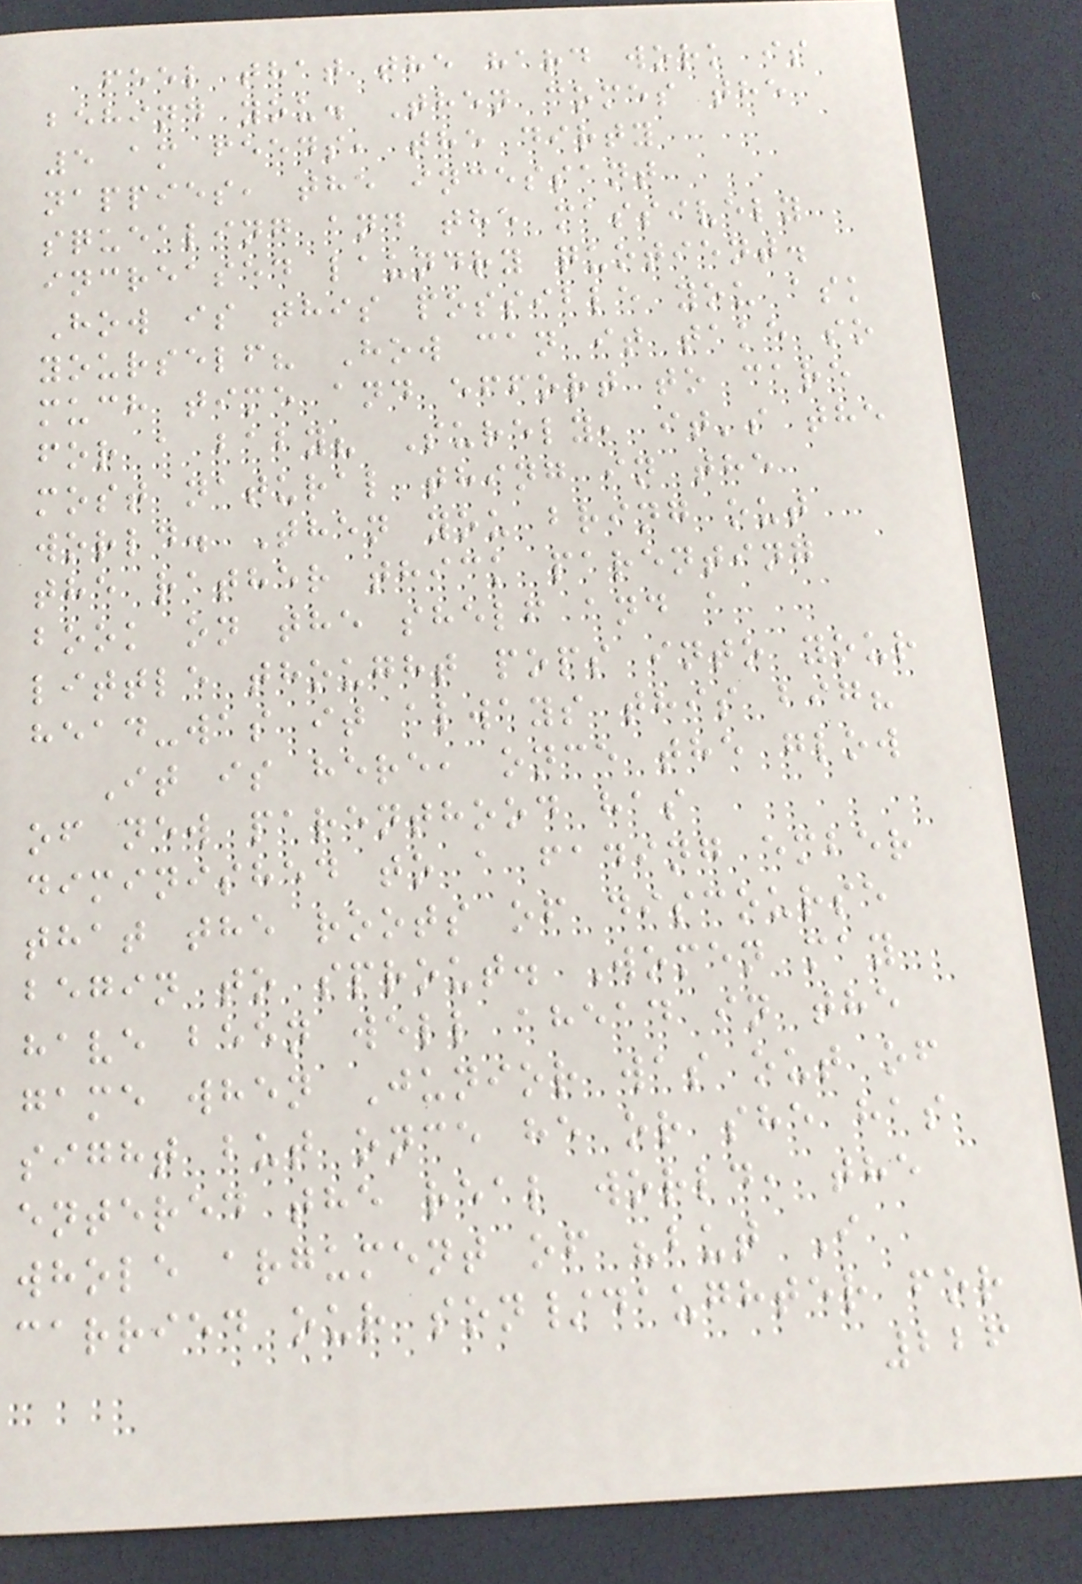feel that the hard work is
behind you. Then comes the
5 am feeds, the dirty
nappies, the incessant
squealing and the massively
increased laundry quotient.
How is this possible you ask
yourself? How can it take so
much time and effort to care
for a baby? Surely, it's the
most natural thing in the
world. Then you bring out
the rather thick parenting
book on the shelf and a
little thought pops into your
head-was it always this big?
It is here, once the glow
of new parenthood has
diminished to a fading ember
that the roots of discourse
begin to sprout. Women may
have been well ahead in the
game when Junior was out of
sight but once he or she has
entered the real world, the
whole argument of "but I
carried our son/daughter for
226
